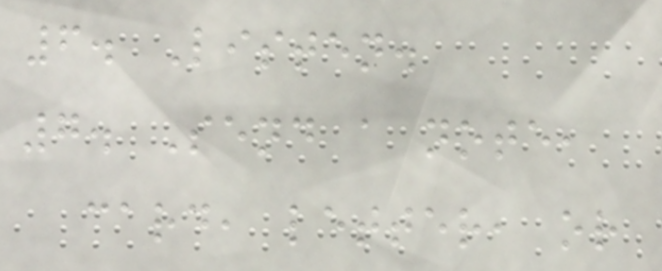6. Listen.
7. Send a note,
card, letter, or
